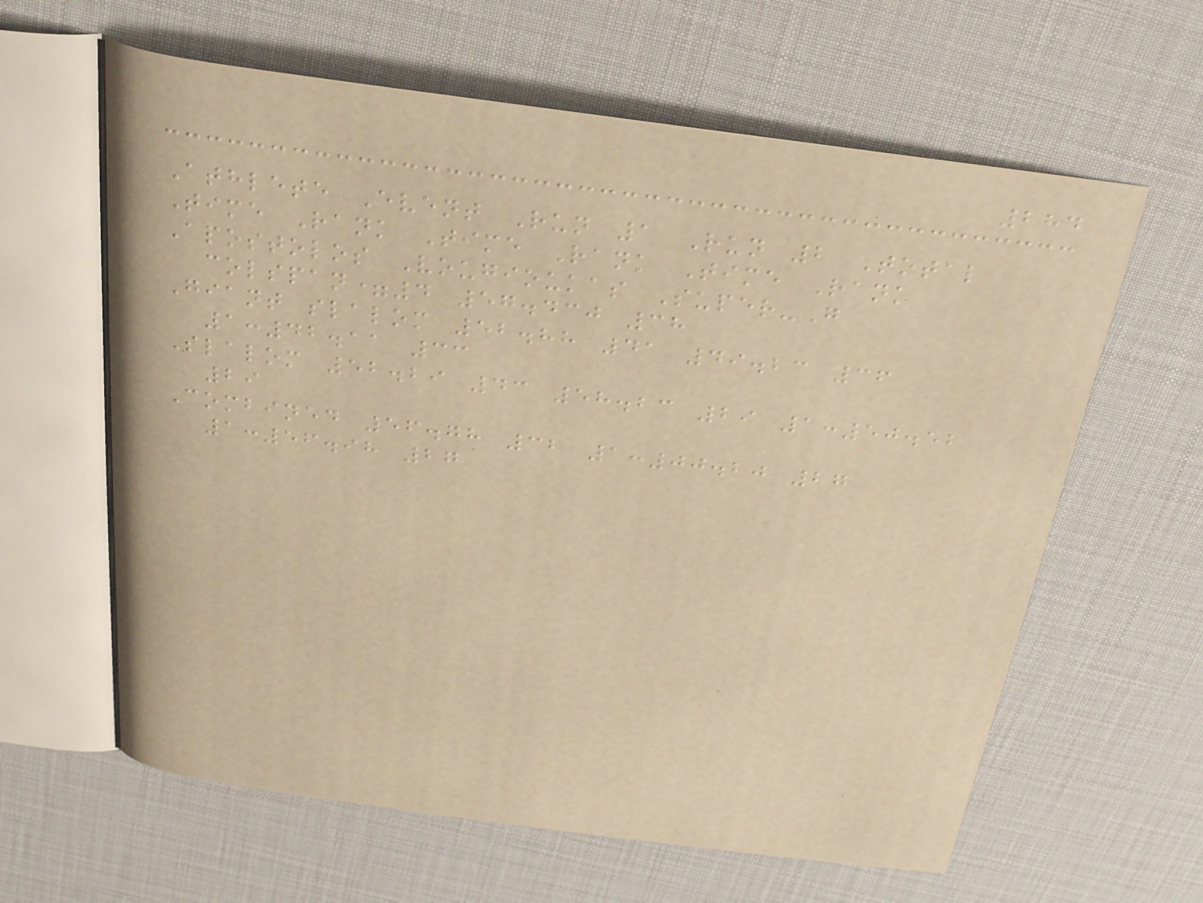284
Athlete Event Run 1 Run 2 Total
Time Rank Time Rank Time Rank
Apostolos Vougioukas Super-G
colspan=4 57.430 38
Giant slalom 52.88 41 49.23 36
1:42.11 33
Slalom 52.29 43 58.23 29 1:50.52
29
Combined 56.78 32 1:00.20 27
1:56.98 27
